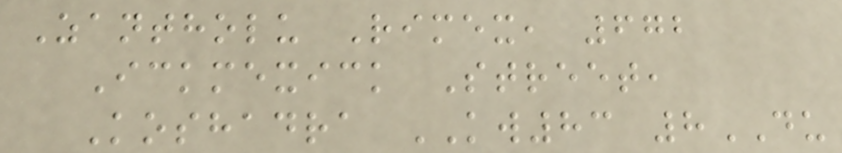Zantholu Rimex, 672
Ickmexick Street,
Koshadra KW83 8DU
